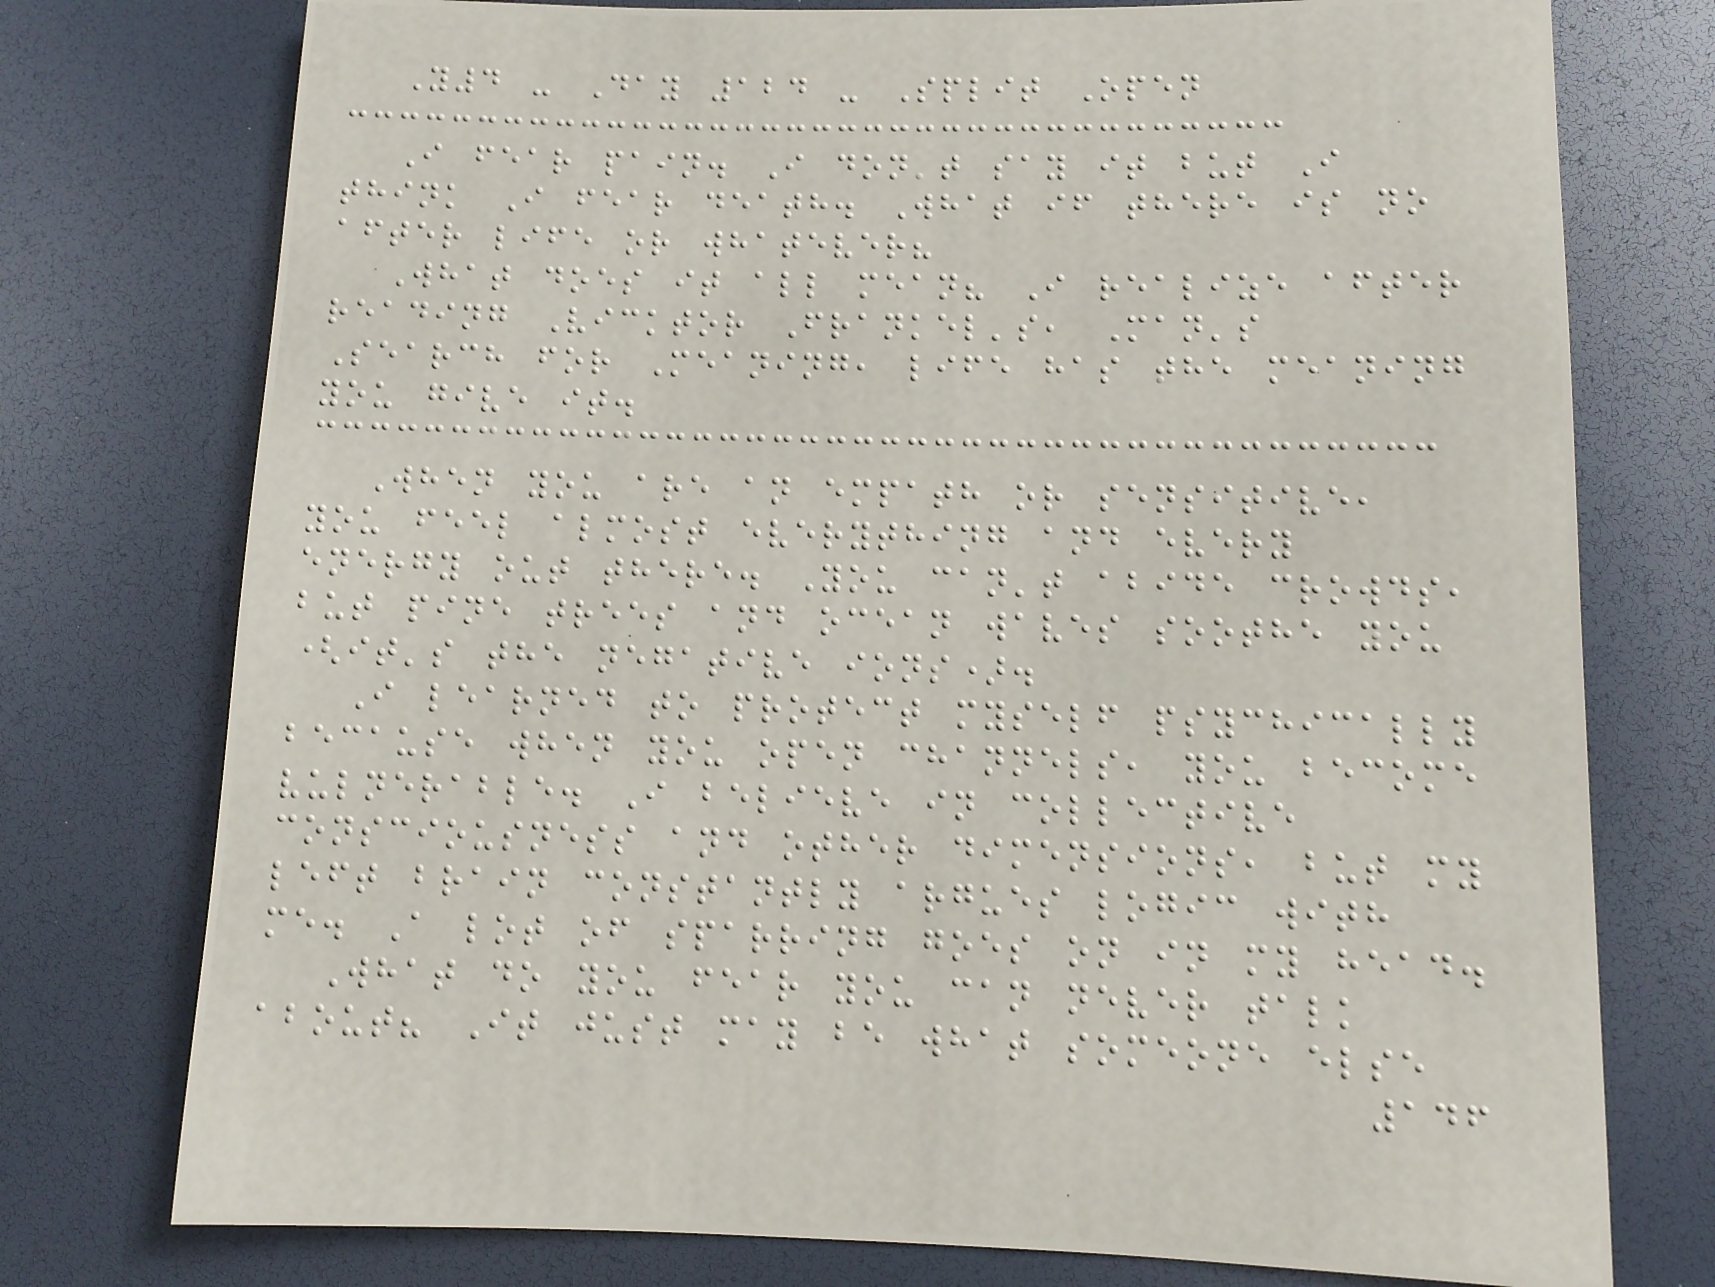Y4 - Day 124 - Split Open
I fear pain. I don't say it but I
think I fear death. What if there is no
after life or whatever?
What does it all mean? I realize after
reading Vicktor Frankel's, Man's
Search for Meaning, life has the meaning
you give it.
When you are an empath or sensitive,
you feel almost everything and every
energy out there. You can't abide crowds,
but pine trees and ocean waves soothe you
(it's the negative ions).
I learned to protect myself psychically
because when you open channels, you become
vulnerable. I believe in collective
consciousness and other dimensions, but my
left brain constantly argues logic with
me. A lot of sparring goes on in my head.
What do you fear you can never talk
about? It just may be what someone else
146
